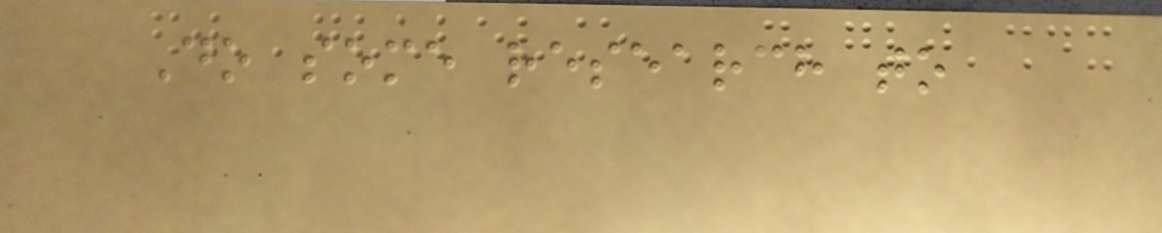Do some research to
